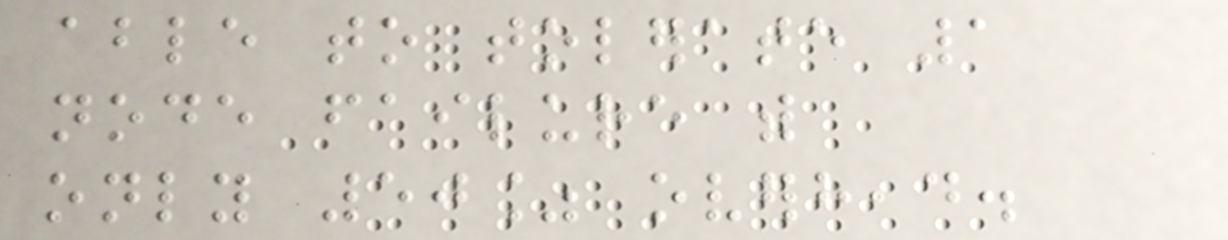able to tolerate 1
node failure with
only 50% overhead.
